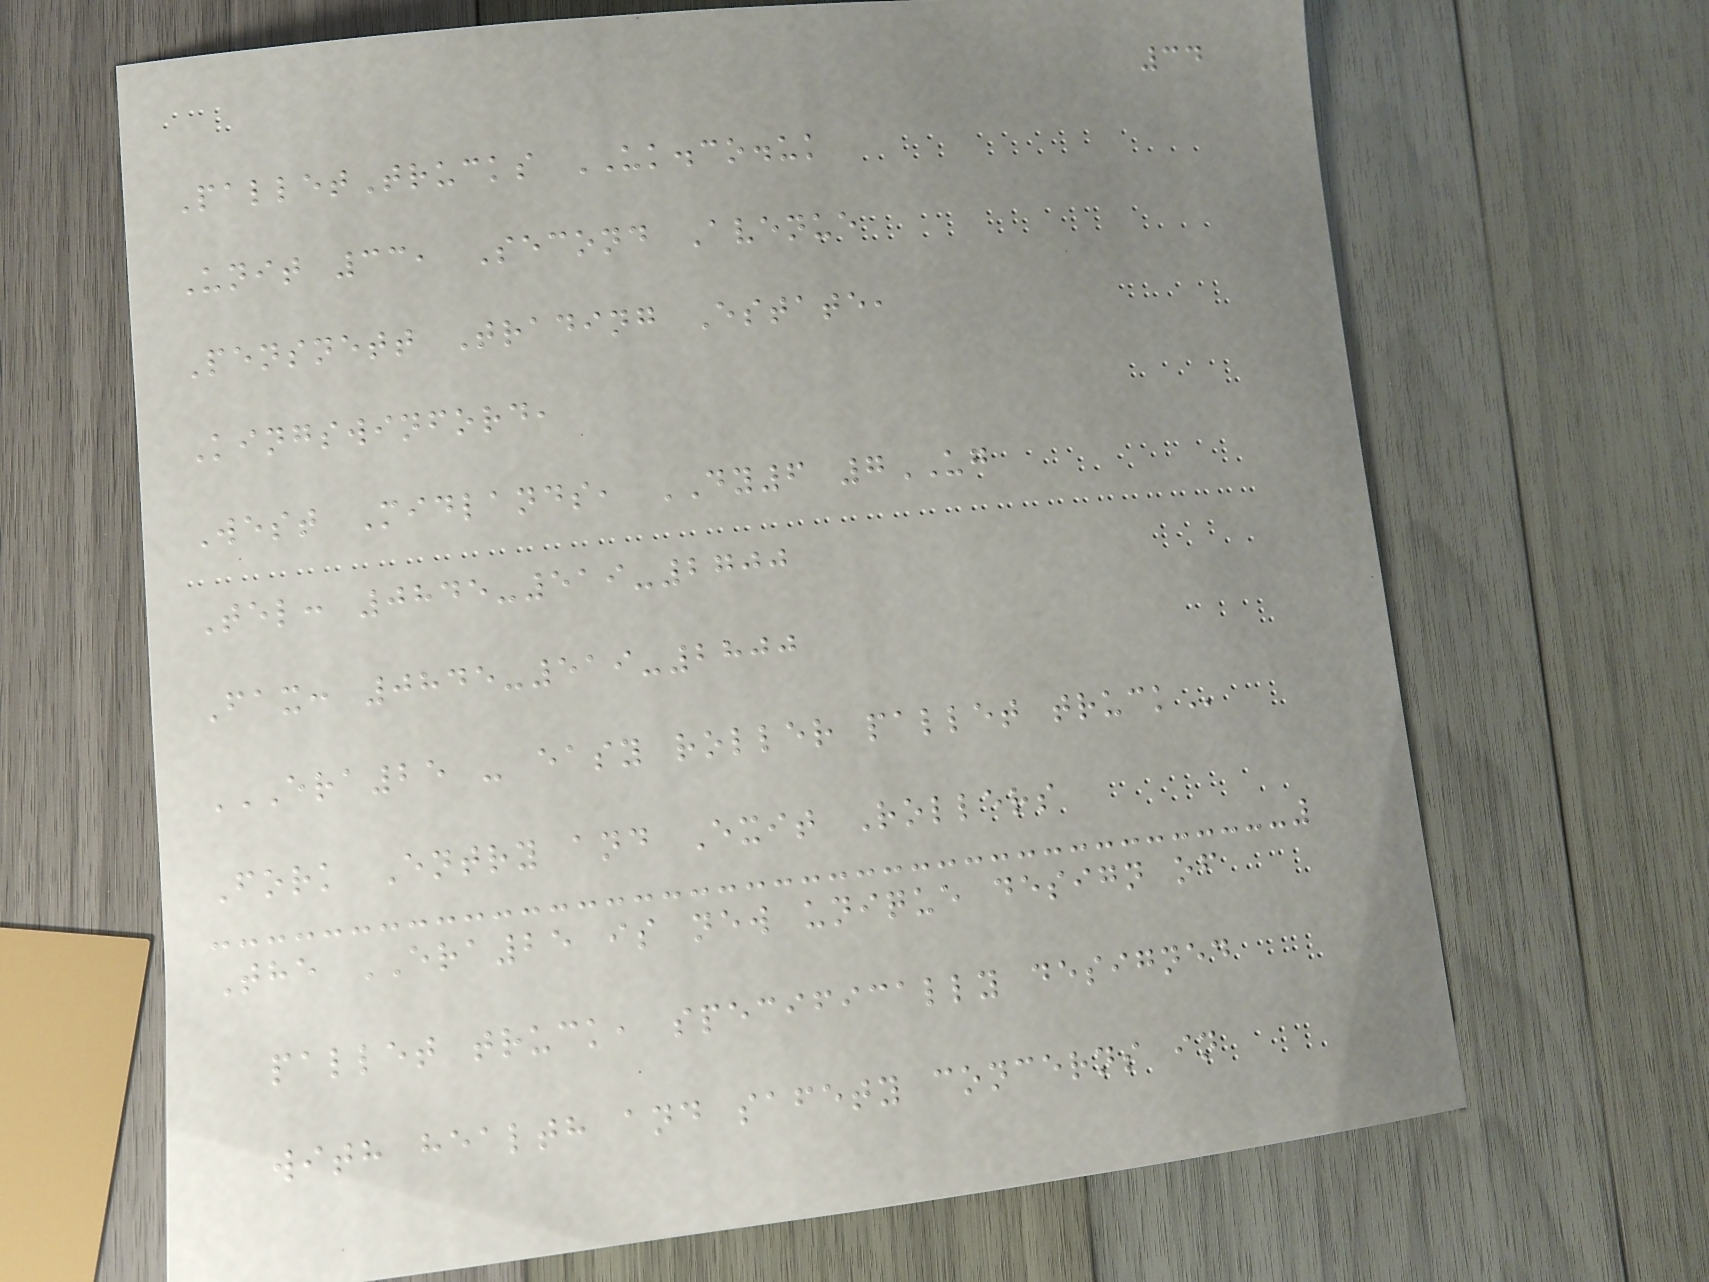34
PalletTrucks UK.co.uk
Unit 33, Second Avenue
Pensnett Trading Estate,
Kingswinford,
West Midlands, DY6 7UG
Tel: 0845-519-2700
Fax: 0845-519-2800
ERA25 - EASY ROLLER PALLET TRUCK
Fork Entry and Exit Rollers
The ERA25 is new unique design of
pallet truck, specifically designed
with health and safety concerns in
